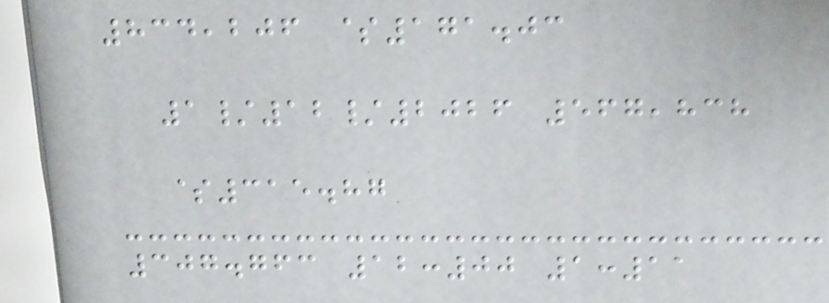834,206 $171.03
1/12/2026 567,838
$315.87
307.763 12:00 1:11
